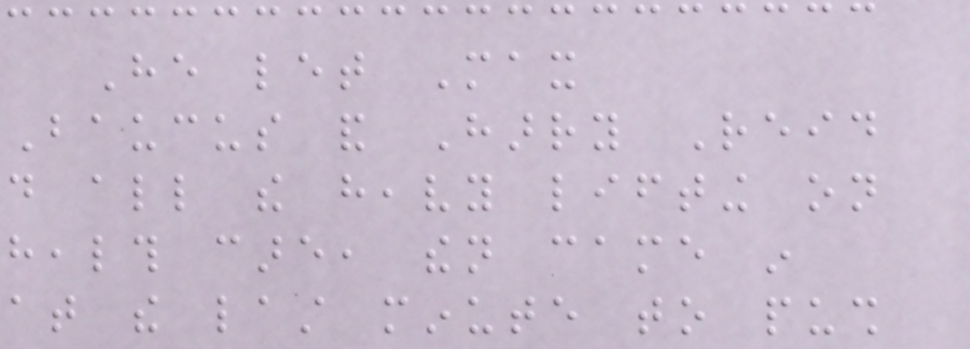He let Max
Baucus and Harry Reid
do all the heavy lifting on
health care, then came in
at the last minute to push
